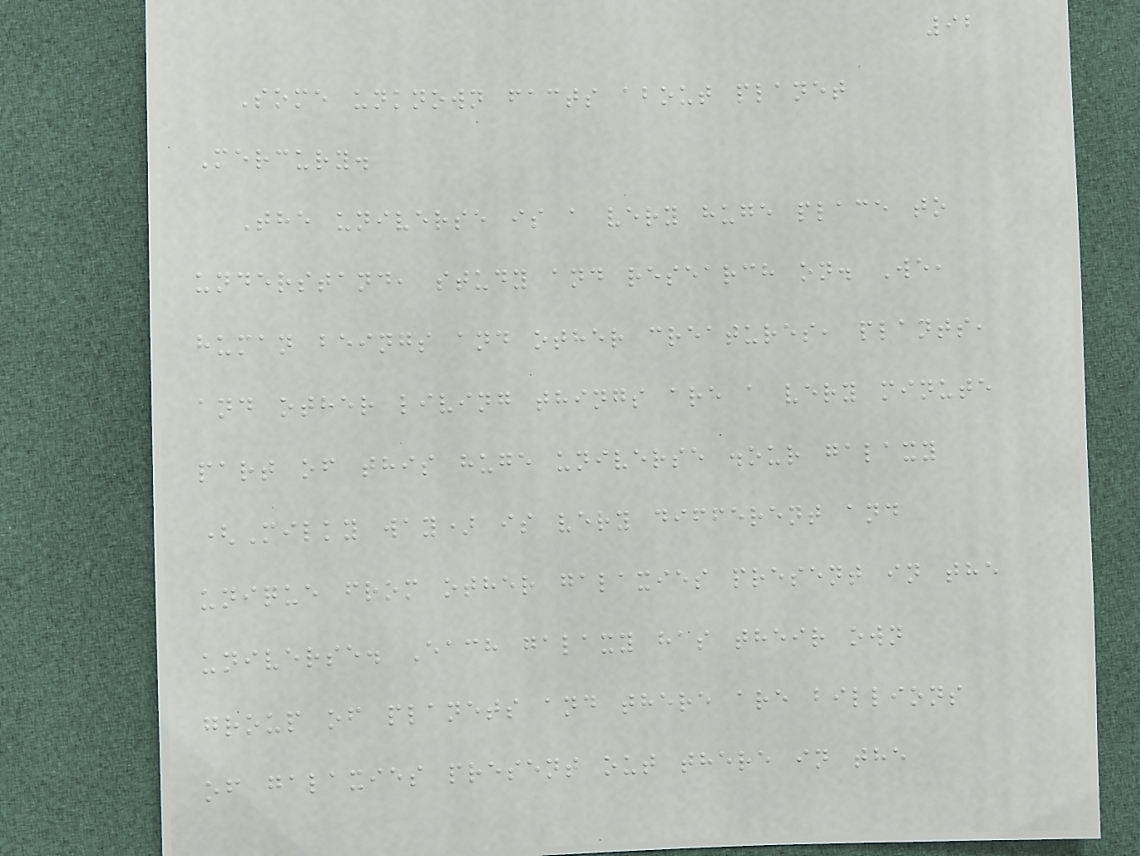92
Some unknown facts about planet
Mercury.
The universe is a very huge place to
understand, study and research on. We,
human beings and other creatures, plants,
and other living things are a very minute
part of this huge universe .our galaxy
(Milky way) is very different and
unique from other galaxies present in the
universe. Each galaxy has their own
group of planets and there are billions
of galaxies present out there in the
